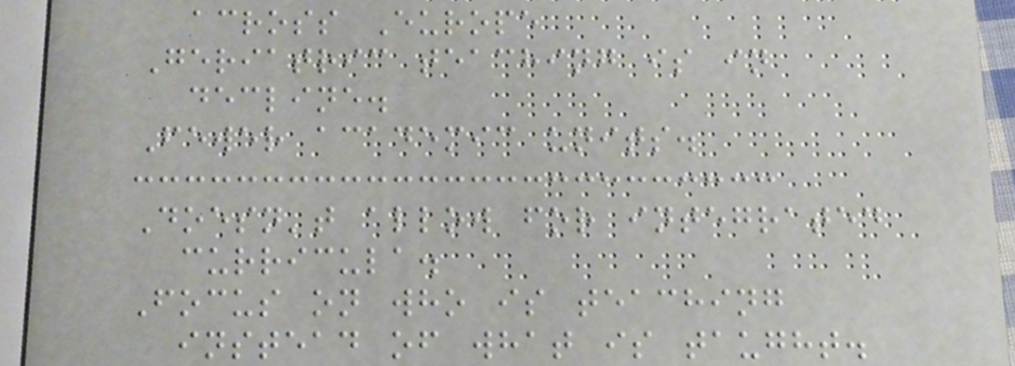across Europe
Geriatric teaching is in
decline.
Fewer academic units.
Doesn't allow for integrated
curricula.
Focus on who is teaching
instead of what is taught.
